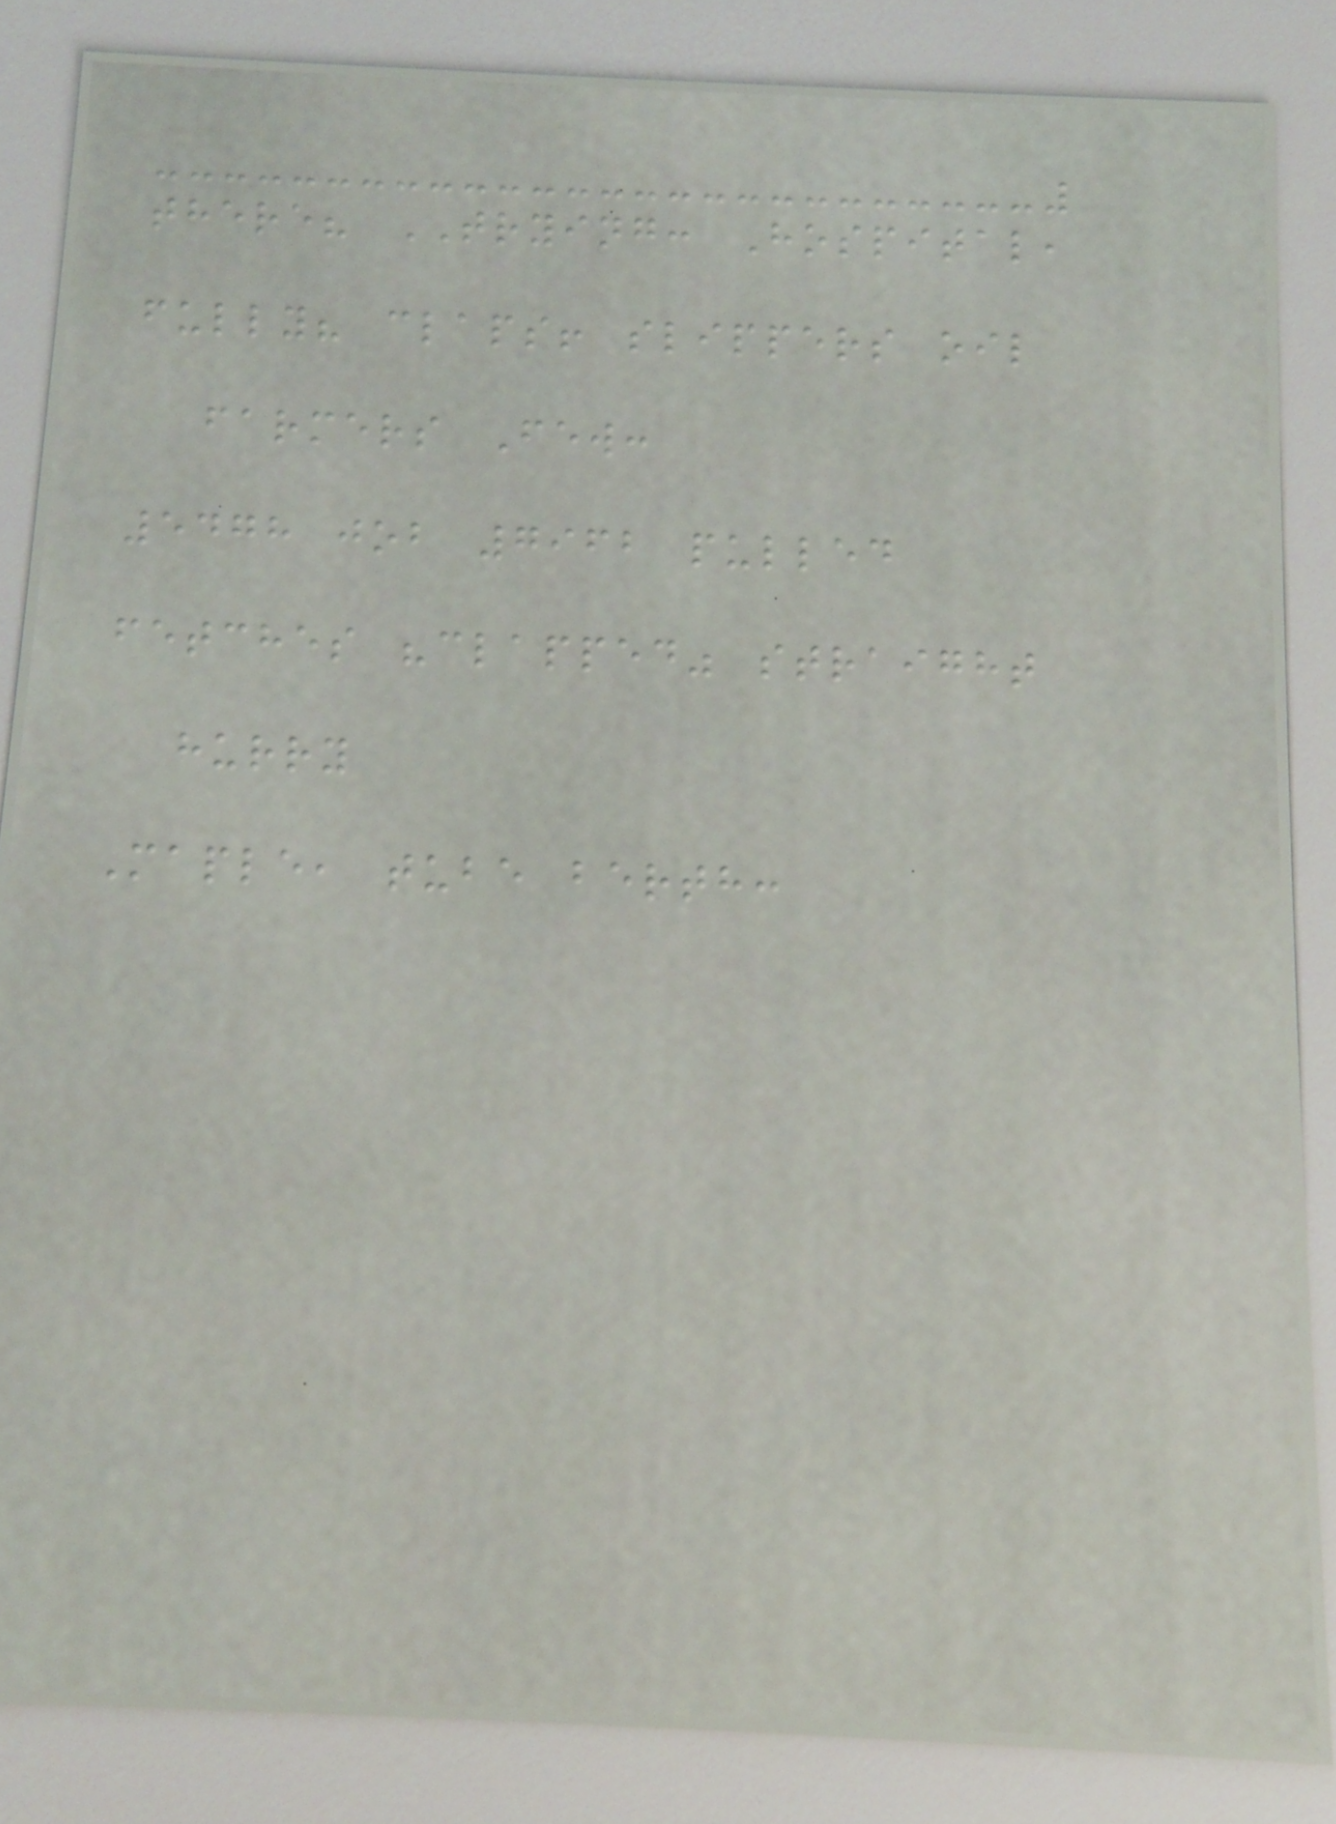there? TRYING: Hospital,
fully? claps! slippers oil
farmers Few:
5478 job 7962 pulled
fetches "clapped" straight
hurry
Maple, tube berth:
